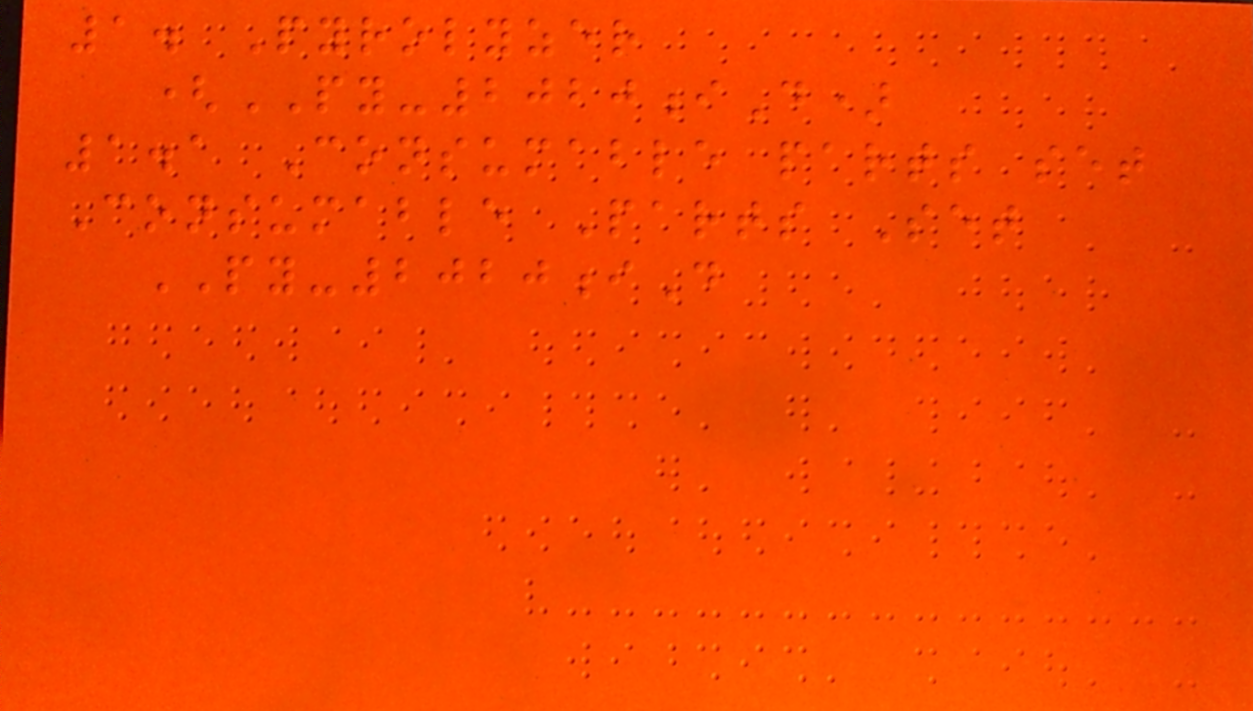1. Pyrolyzer
(PY-2020iD)
1.1 Consumable parts set
Consumable Parts Set
PY-2020iD
